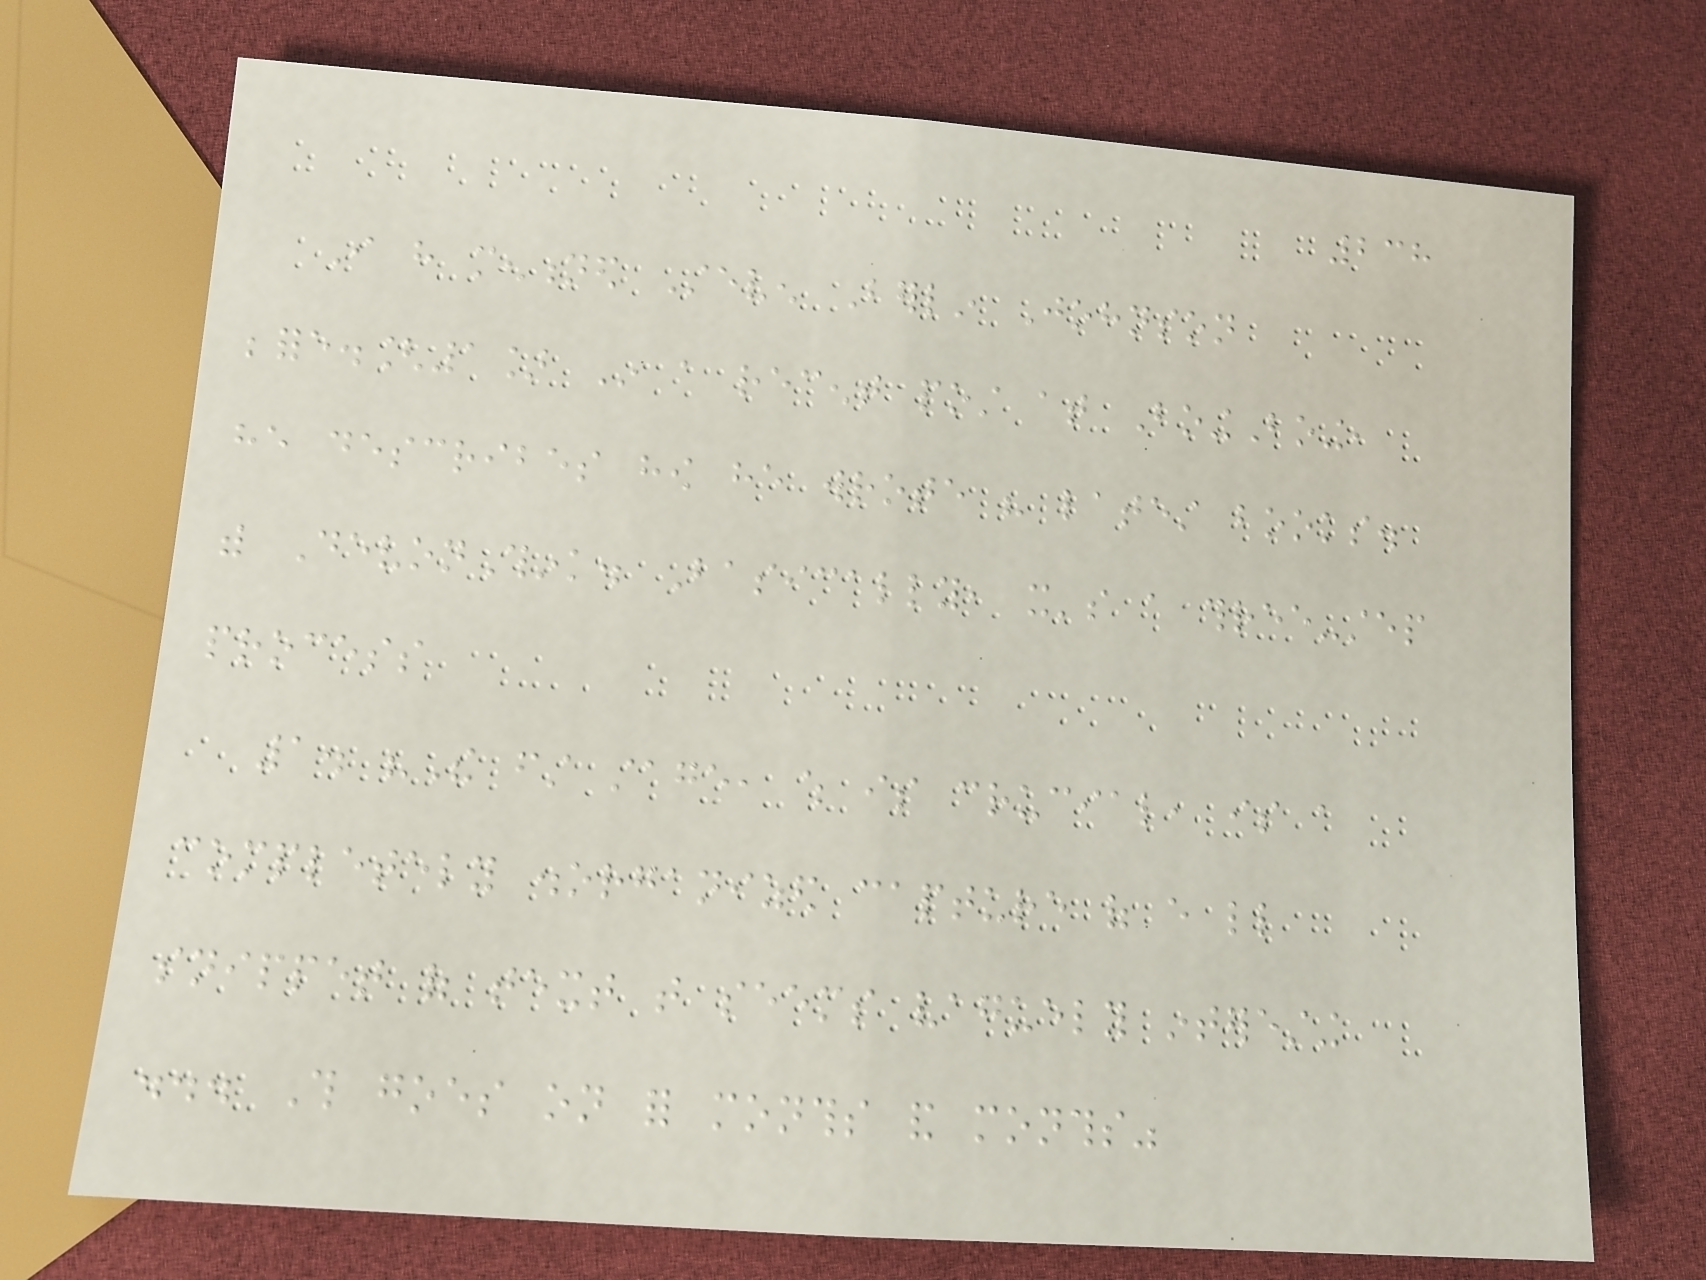238
I have mentioned Steven Berlin Johnson
before.[1] In a recent post at BoingBoing,
he describes how he wrote his latest books.
with DevonThink. Basically, it's a three-step
process
1. "The first stage, which is crucial, is a
completely disorganized capture of every little
snippet of text that seems vaguely interesting
... This goes on for months and months"
